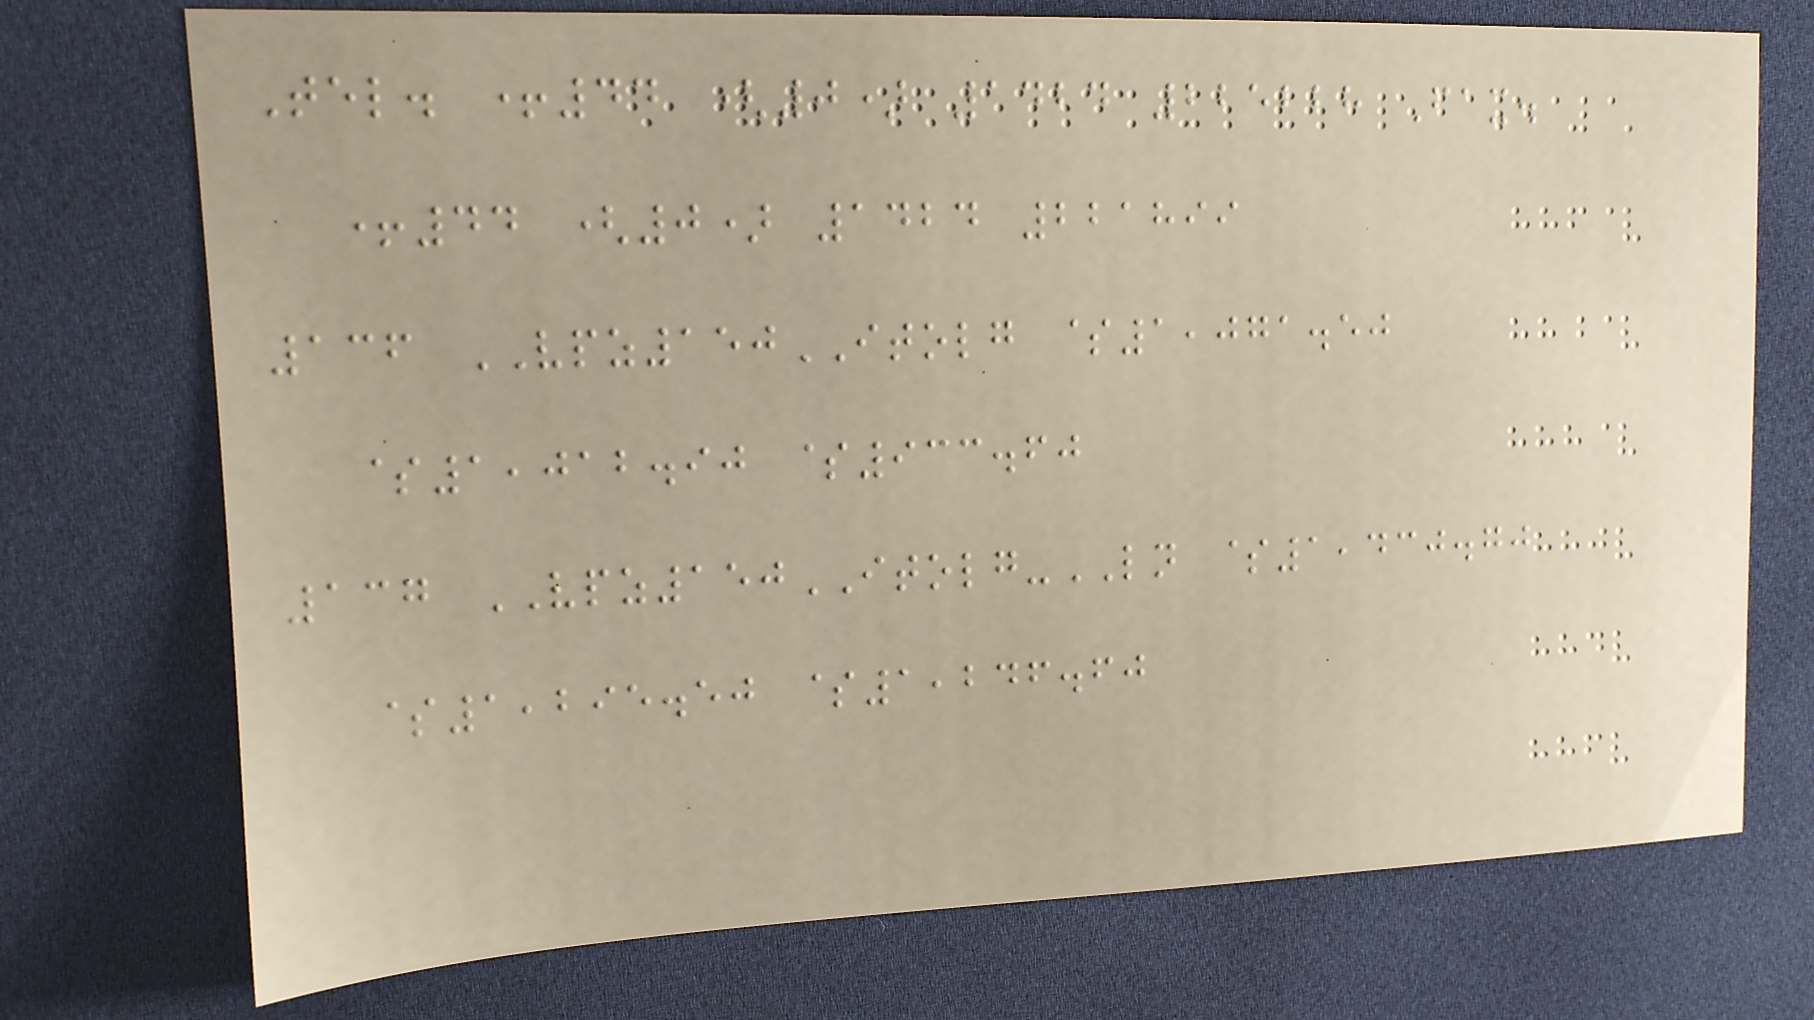Tel. +44 (0) 1424 225228 Fax.
+44 (0) 1424 221899
136 VPZ150ITOLG $1,071.50
$1,012.90 $933.60
137 VPZ150ITOLG-LN $1,430.70
$1,295.50 $1,246.60
